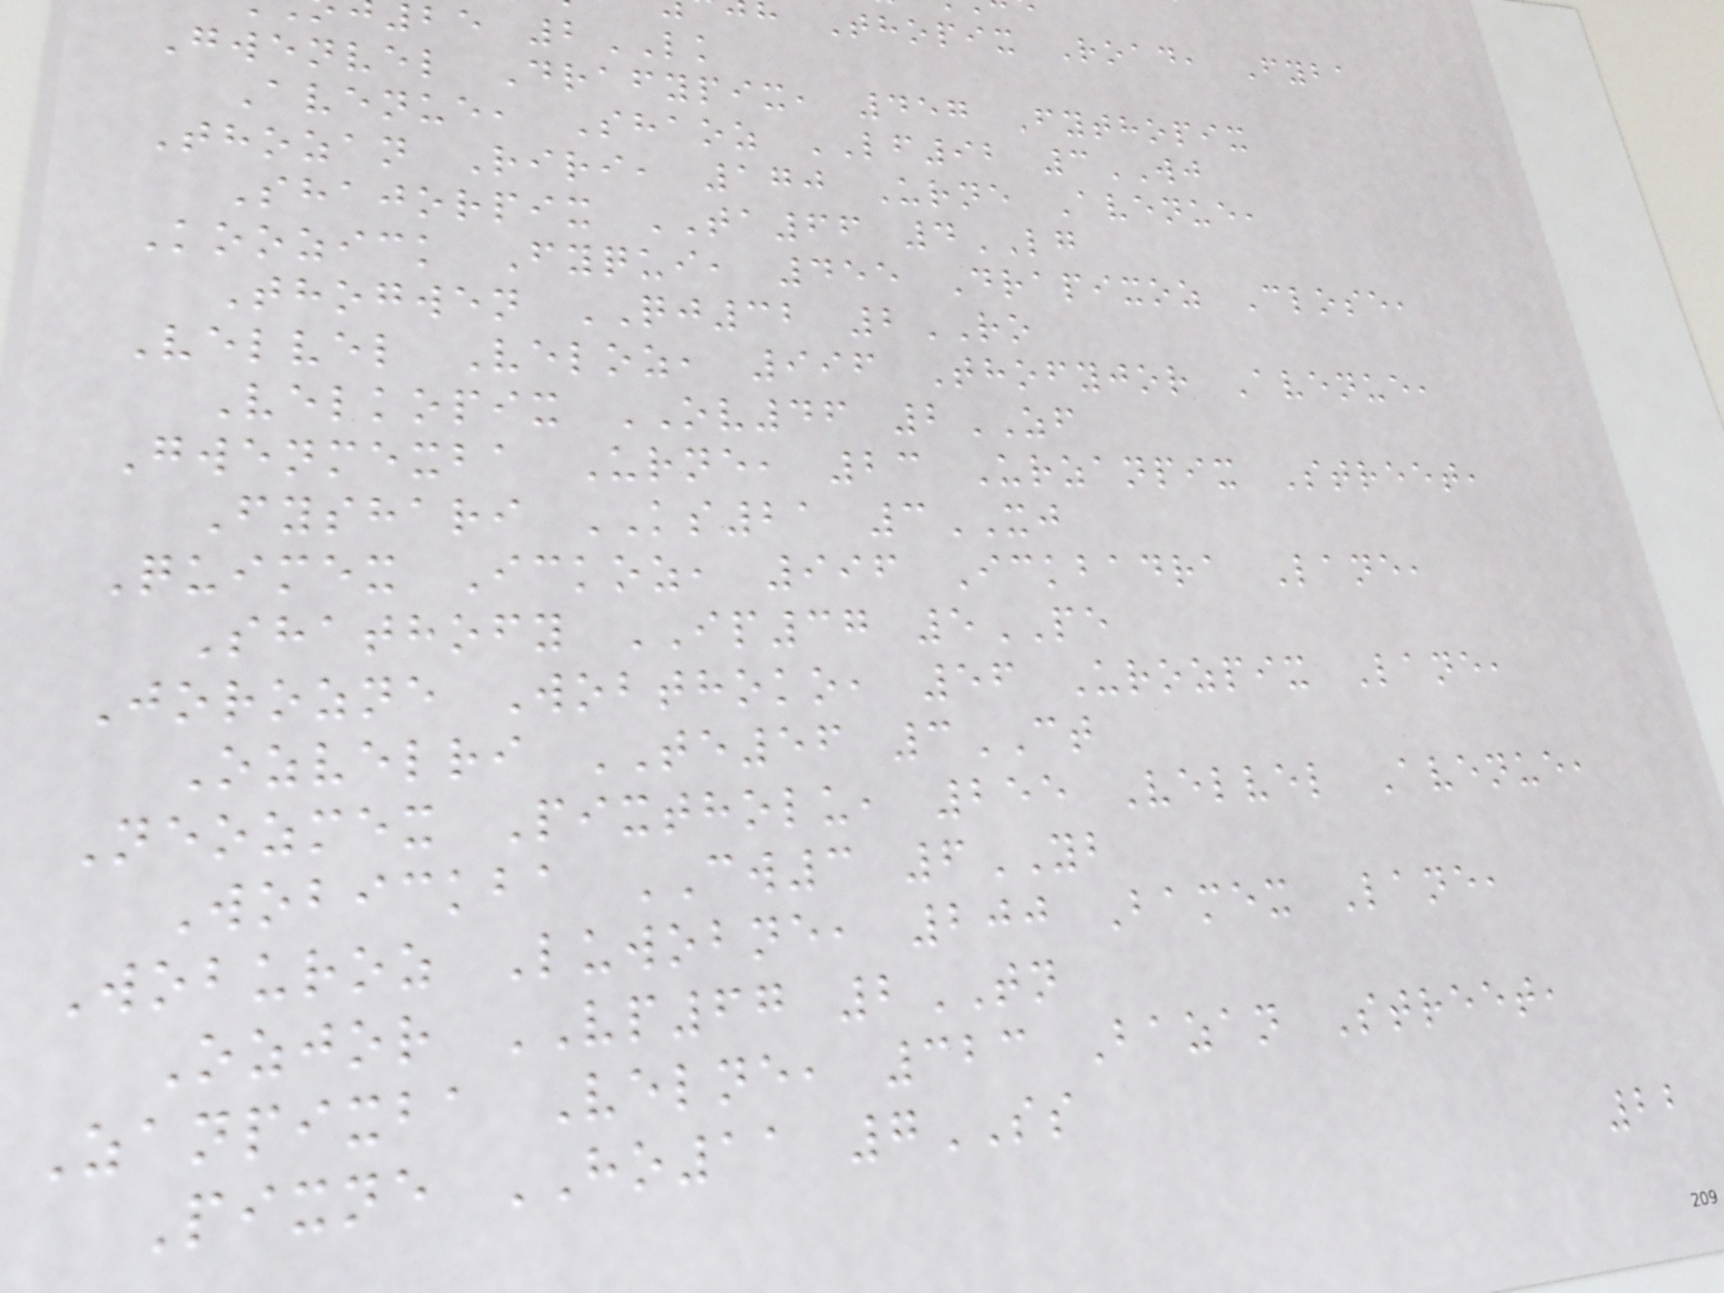h Thopix Road, Fyba
be 2LK
Gwenvel Drafypix, 457 Fythopix
Avenue, Shaoz LF92 3WJ
Thozan Riri, 170 Urne Avenue,
Shajorpix TA66 4LG
Koozick Fyqui, 455 Drapixoz Close,
Thogwen QJ32 2RO
Velvel Veloz, 996 Thofyjor Avenue,
Velkopix OV46 2ZF
Gwenmexba Urne, 23 Urzanpix Street,
Fyshari KS21 3XJ
Quimex Ickoz, 996 Ickbadra Lane,
Shathofy IP37 5PE
Jorozne Wobthoko, 56 Urozpix Lane,
Ozvelri TE56 3CT
Neozmex Pixtholu, 255 Velvel Avenue,
Wobickba CW3 6YB
Woburoz Luwobne, 200 Bamex Lane,
Ozjor VP67 2TN
Zanpixba Velne, 323 Bazan Street,
Pixne HO11 7SS
22
